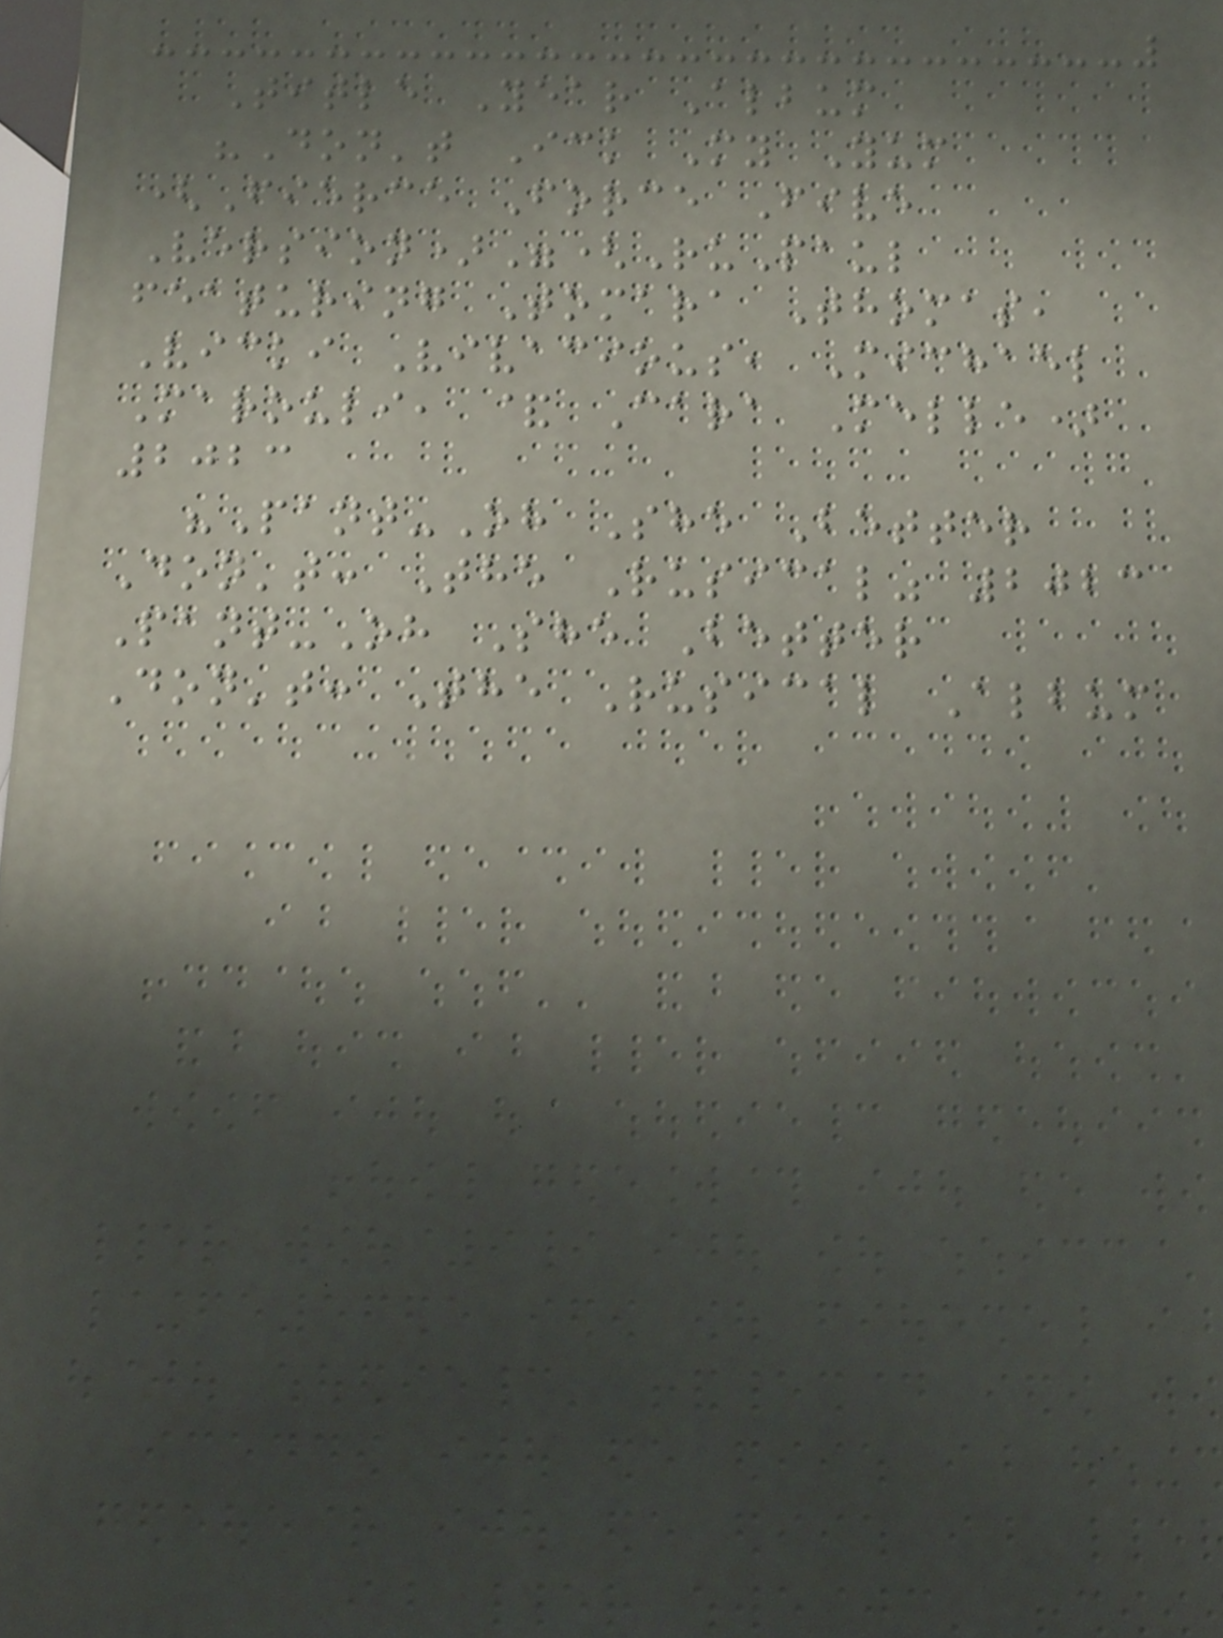Title Year Album
"Don't Ick My Yum
(Fierce Force Five
Version)"(RuPaul
featuring Tomara Thomas,
Vicki Vivacious, Michael
Marouli, & Cara Melle)
2023
"Pant-Oh She Better
Don't: The Rusical" 2023
Pant-Oh She Better
Don't: The Rusical Album
